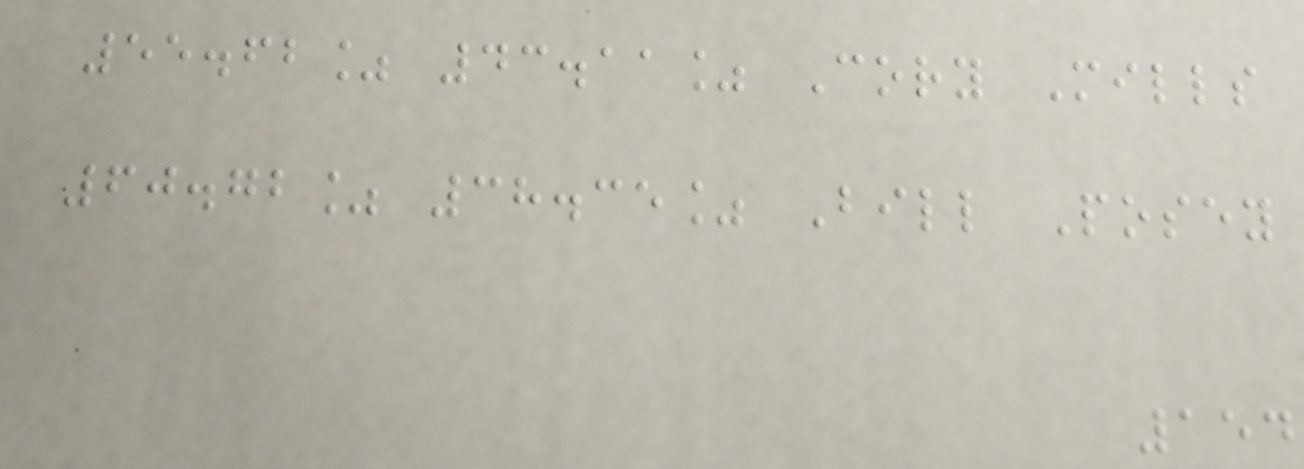55.62% 43.11% Cory Mills
60.72% 38.35% Bill Posey
154
